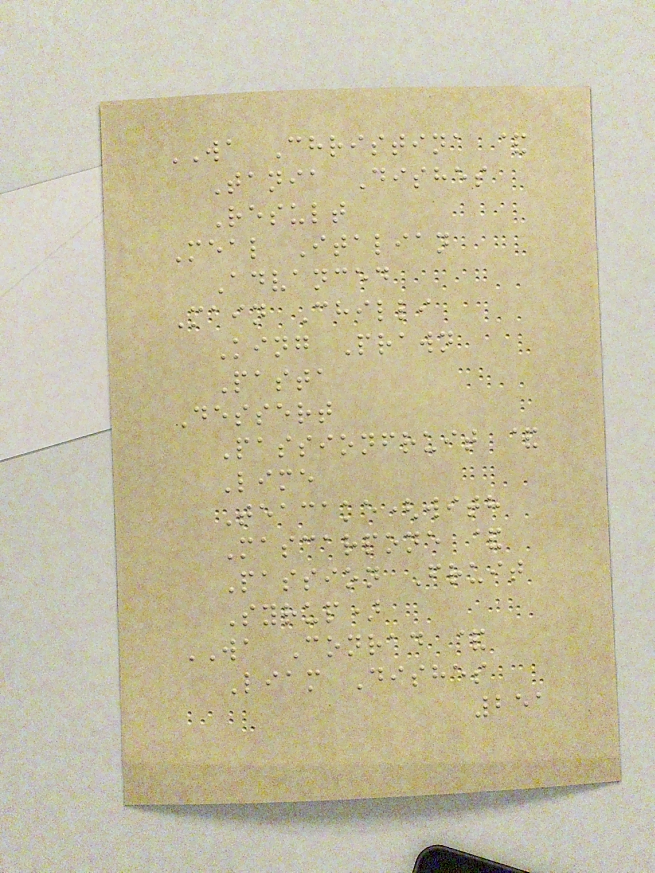WA Christina &
Tania Dishes
Result
Meal Italian
Advanced
Main Chilli
King Prawn
Pasta
Dessert
Passionfruit &
Lime
Teacake(with
Mascarpone &
Passion Fruit
Syrup)
WA Conrad &
Liam Dishes
251
